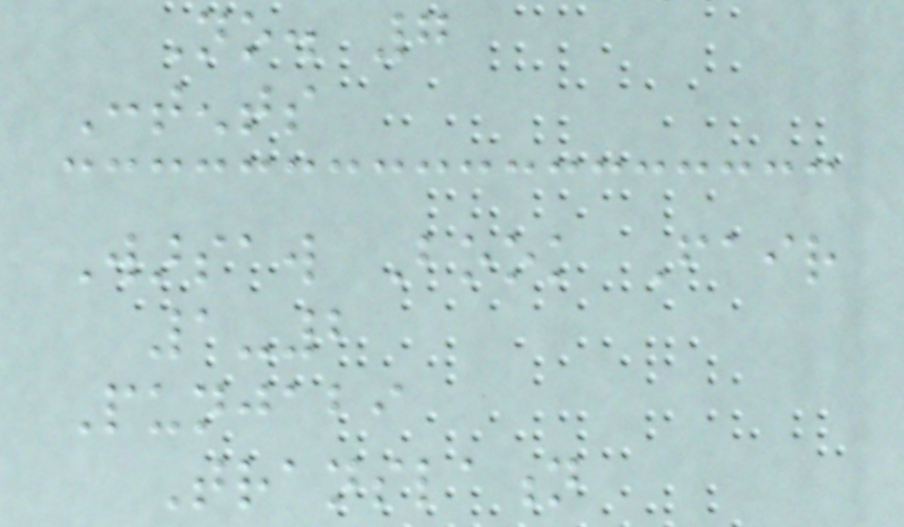No. 7
Contents
Warsaw Book Fair
1-2
Punjabi
Translation
